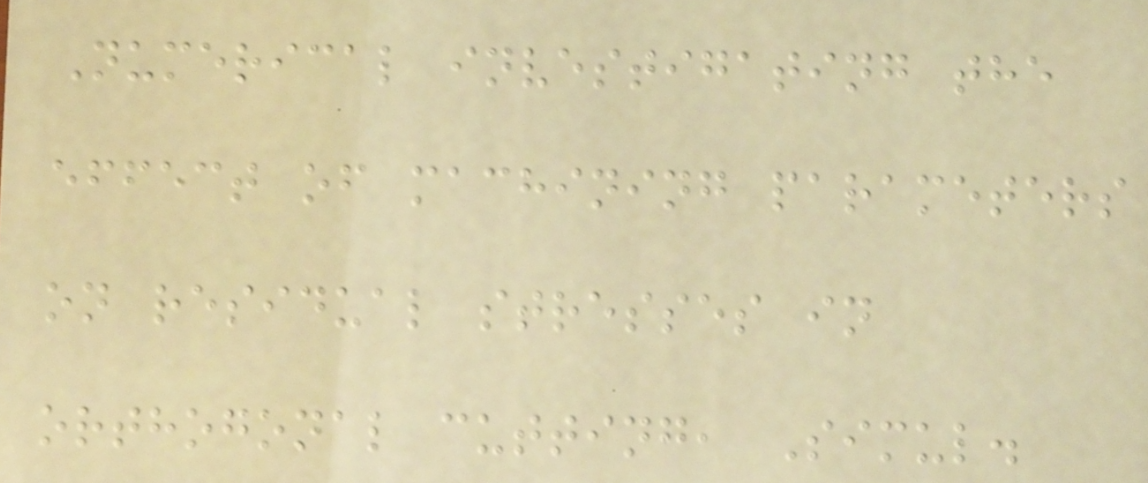Numerical investigating the
effect of machining parameters
on residual stresses in
orthogonal cutting, Simul.
